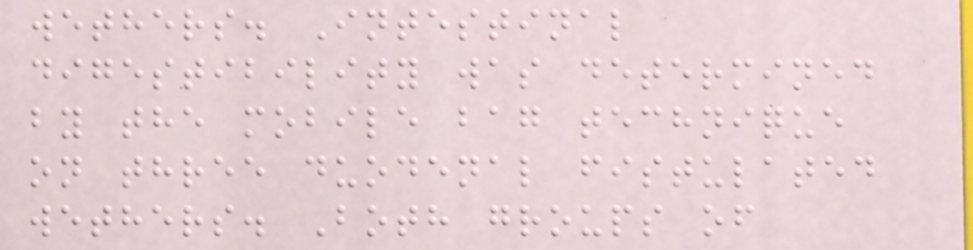wethers. Intestinal
digestibility was determined
by the mobile bag technique
on three duodenal fistulated
wethers. Both groups of
